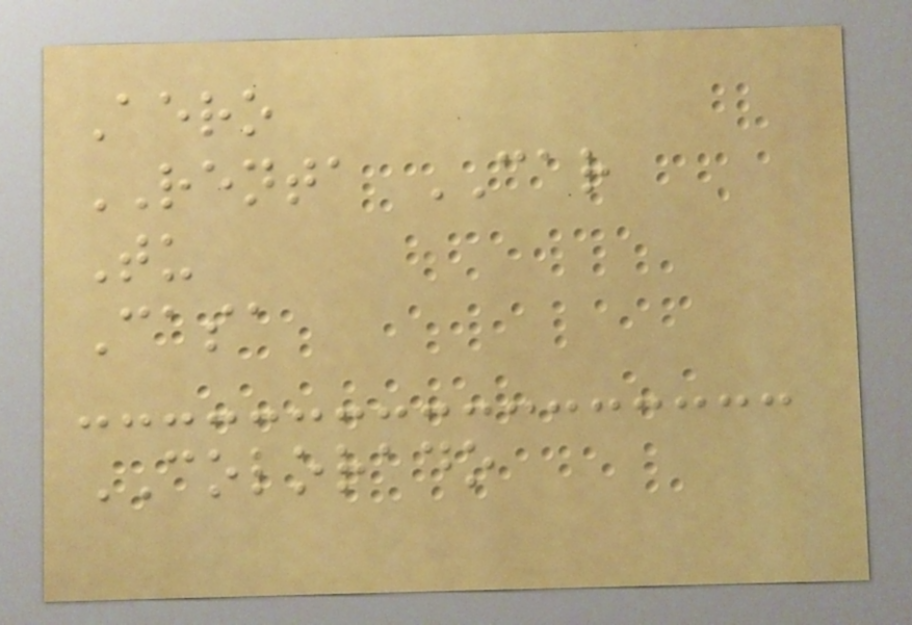Aero
RENTA CAR
Tu
Casa
COLORADO
